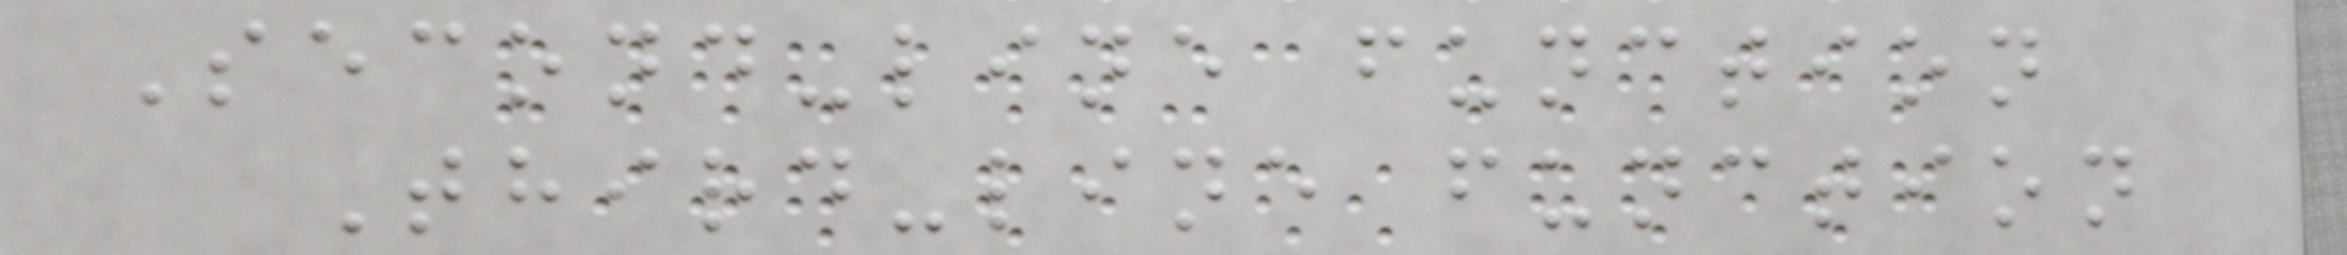Second-line function
Third-line function
